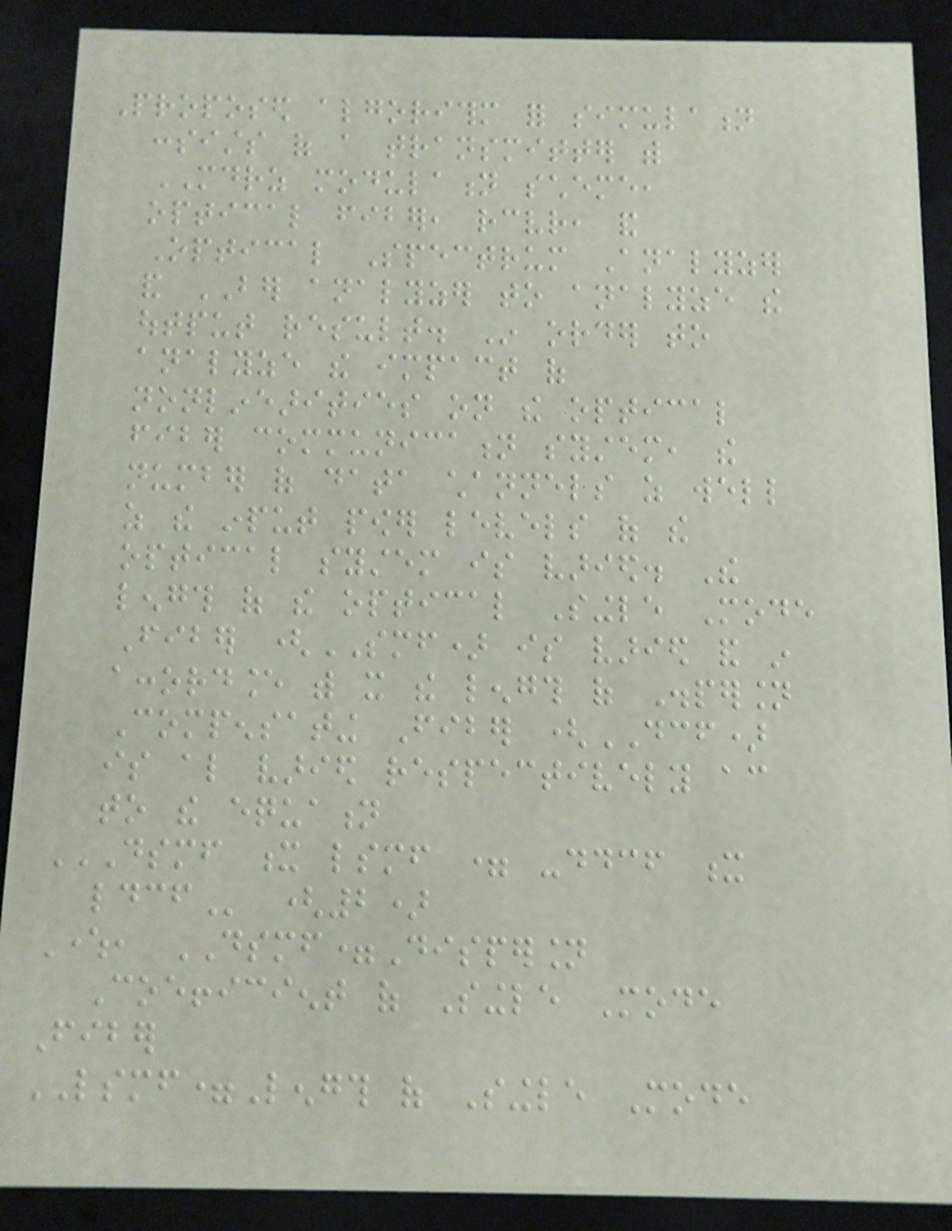Proposed algorithm for simulation
consists of a transmitter with
MDRZ modulation scheme,
optical fiber, receiver, and
Optical Spectrum Analyzer
and BER analyzer to analyze the
output result. In order to
analyze the impact of
nonlinearities on the optical
fiber communication system, the
number of data channels as well
as the input power levels of the
optical system is varied. The
length of the optical Single Mode
Fiber (SMF) is varied and in
accordance with it the length of Dispersion
Compensating Fiber (DCF)
is also varied respectively according
to the equation
DSMF X LSMF = -DDCF X
LDCF (2)
Where, DSMF=Dispersion
Coefficient of Single Mode
Fiber
LSMF=Length of Single Mode
